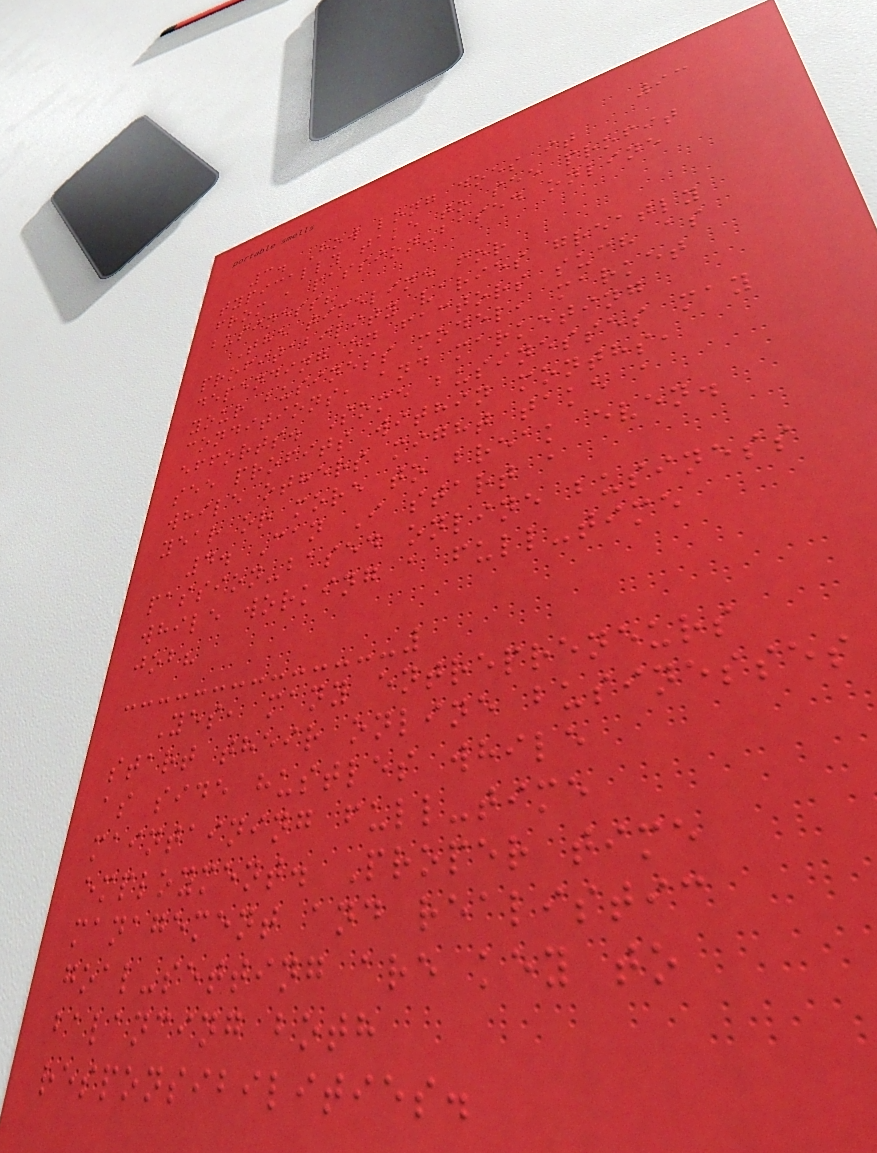93
3. How long does it
typically take to see profit
from a passion-based online
business?
The timeline for
profitability varies greatly
depending on factors such as
your business model, market
conditions, and marketing
efforts. Some businesses may
see profits within months,
while others might take a
year or more to break even.
4. Can I start a
passion-based online business
while working a full-time
job?
Yes, many entrepreneurs
start their online businesses
as side hustles while
maintaining full-time
employment. Proper time
management and realistic
goal-setting are key to
balancing both
responsibilities.
